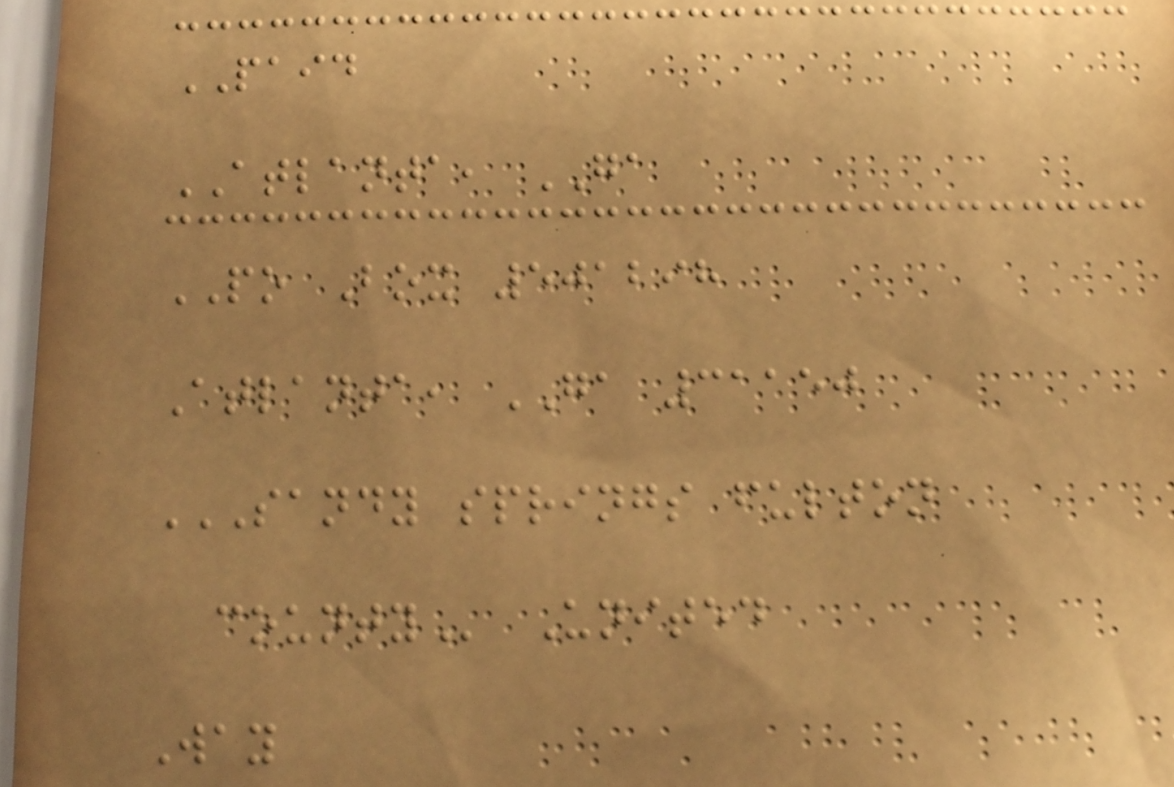PAID
ATLANTA, GA
PO Box 501298
Atlanta, GA 31150
SANDY SPRINGS FULTON
COUNTY United
Way
